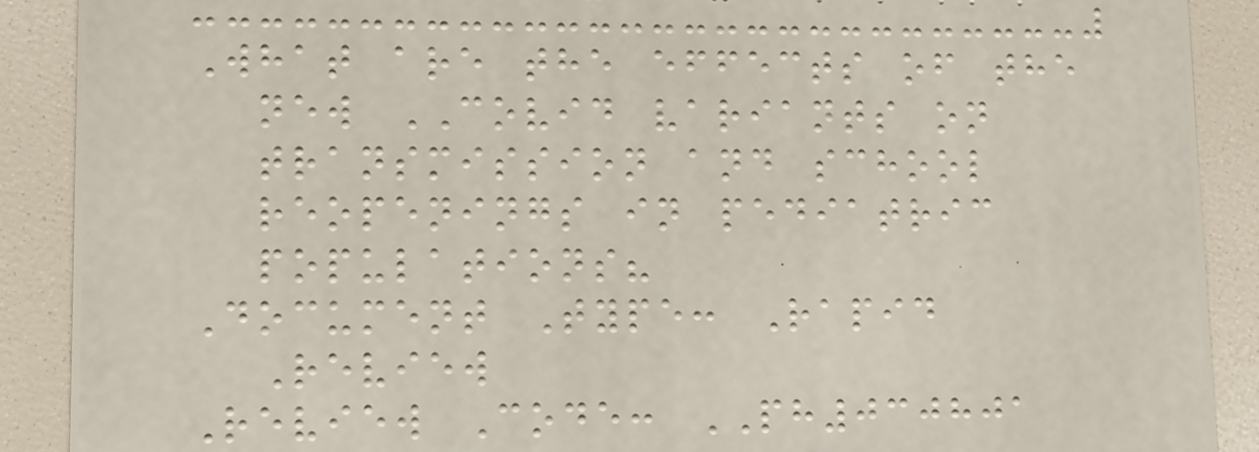What are the effects of the
new COVID variants on
transmission and school
reopenings in pediatric
populations?
Document Type: Rapid
Review
Review Code: PH030801
